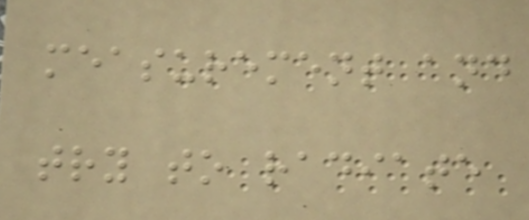measurement and
try to radiate
